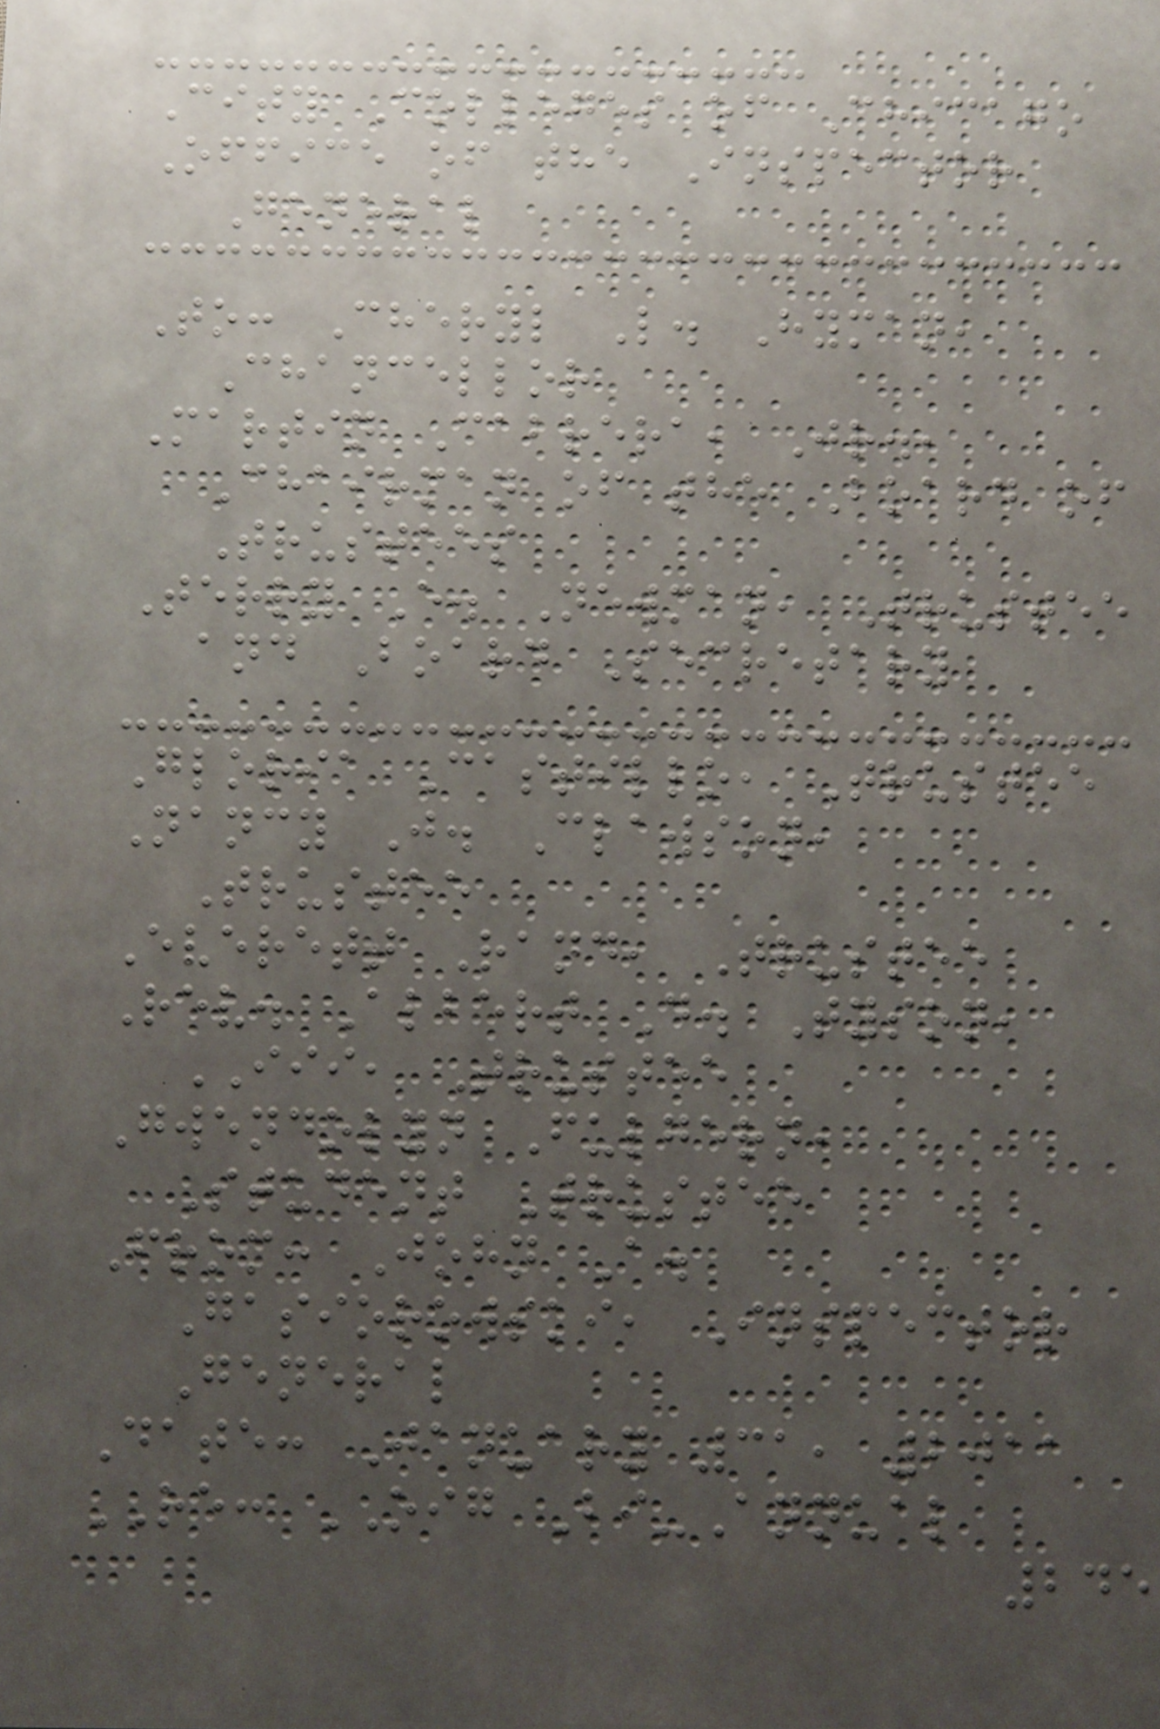City Colleges of Chicago
Office of the Inspector
General
To: Cheryl L. Hyman,
Chancellor
Martin Cabrera, Jr.,
Chairman of the Board of
Trustees
Terry E. Newman, Trustee
and Board Secretary
Gloria Castillo, Trustee
Nancy J. Clawson,
Trustee
Everett Rand, Trustee
Rev. Albert D. Tyson,
III, Trustee
Gwendolyn Fulgern,
Student Trustee
From: John A.
Gasiorowski, Inspector
General
Date: January 31, 2011
RE: OIG Bi-Annual
245
